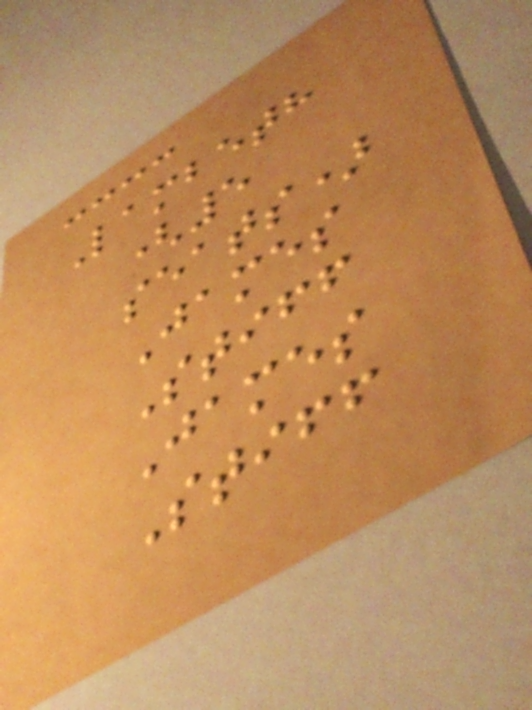Lambeth
(5
seats)
James
Stiff
James
Stiff
